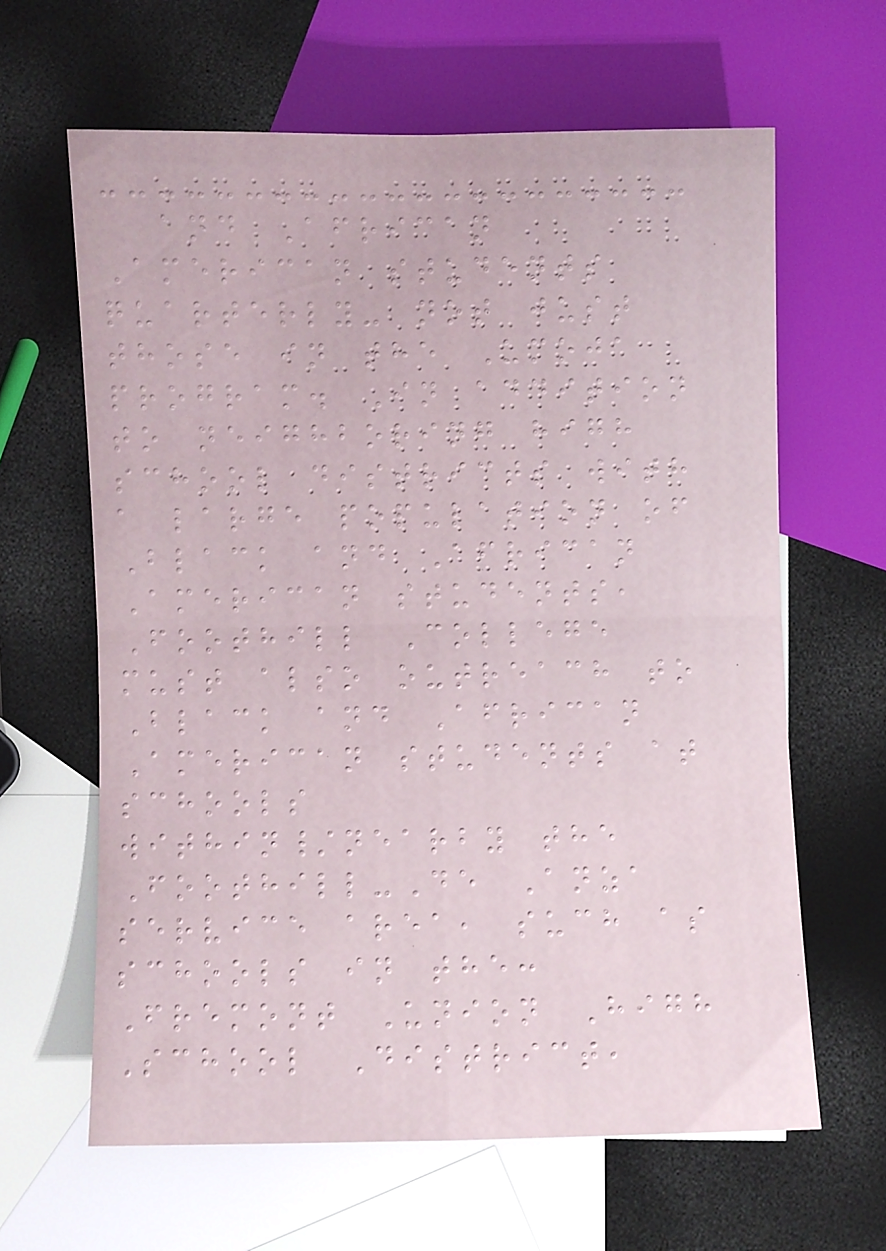and African
American students
quarterly- not just
those in the Umoja
program. In addition
to neighboring high
school districts with
a large population of
Black and African
American students,
Foothill College
must also outreach to
Black and African
American students at
schools
within/nearby the
Foothill-De Anza
service area, such as
schools in the:
Fremont Union High
School District,
